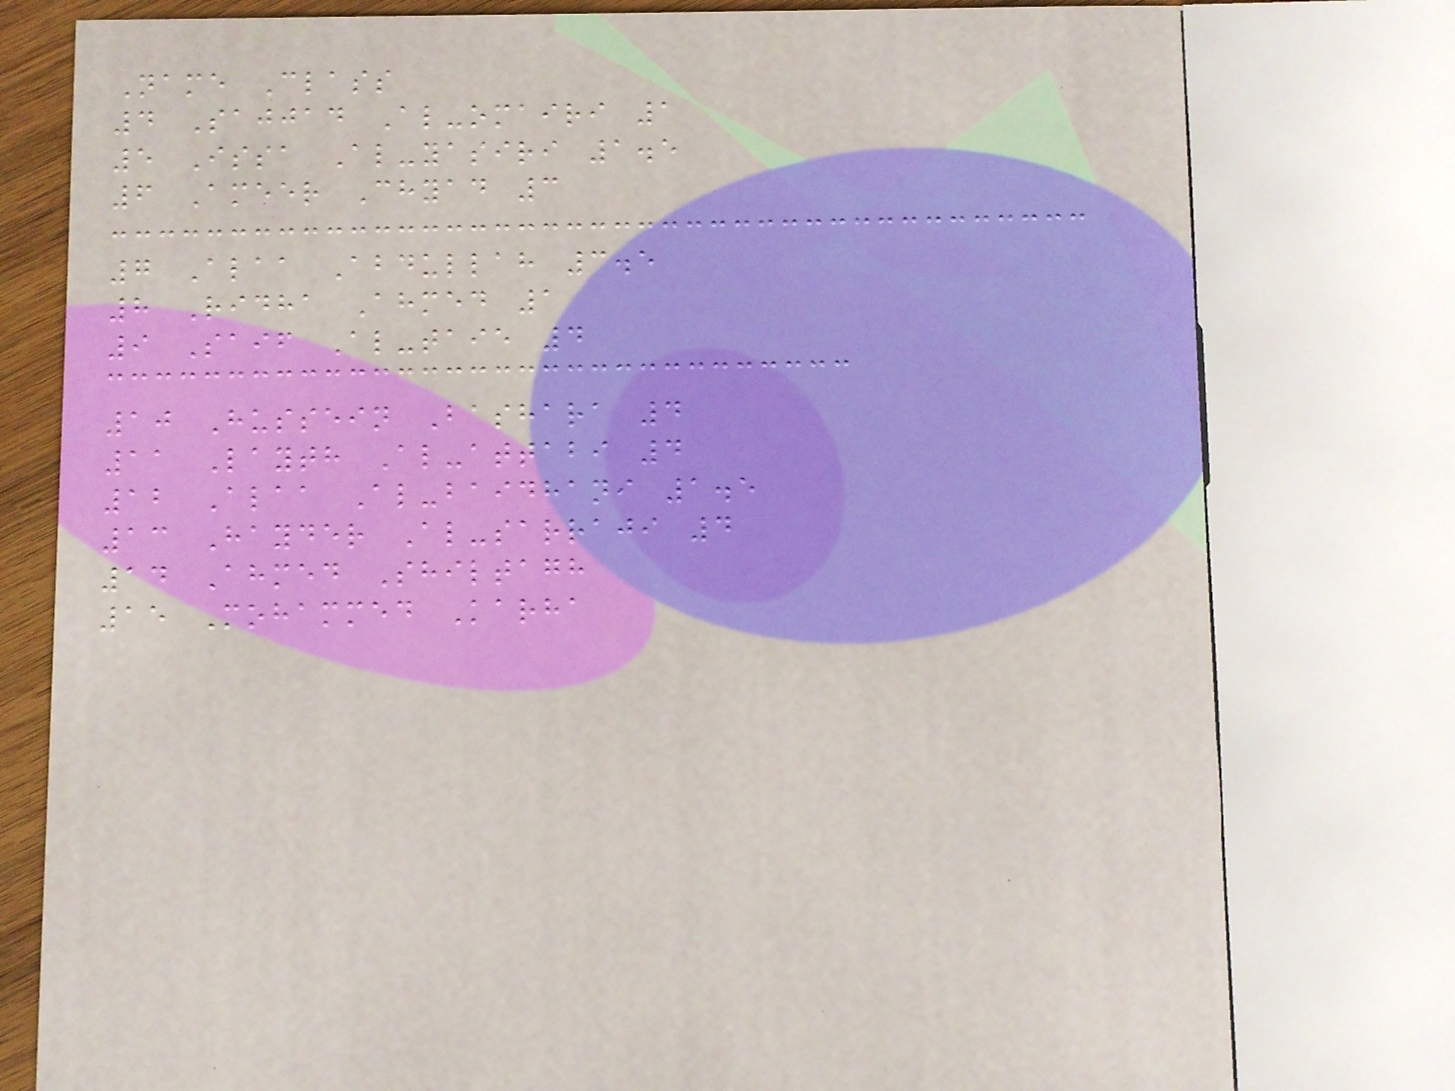Name Class
4 Sajjad Al-omairi 1
5 Issa Al-yasiri 1.5
6 Ameer Chyad 3
7 Alaa Abdullah 3.5
8 Ridha Ahmed 1
9 Saif Al-taie 4
10 Hussein Bashara 4
11 Layth Al-attabi 4
12 Alaa Al-baidhani 1.5
13 Hayder Al-sarraji 4
14 Ahmed Shiltagh
15 Mohammed Karha
